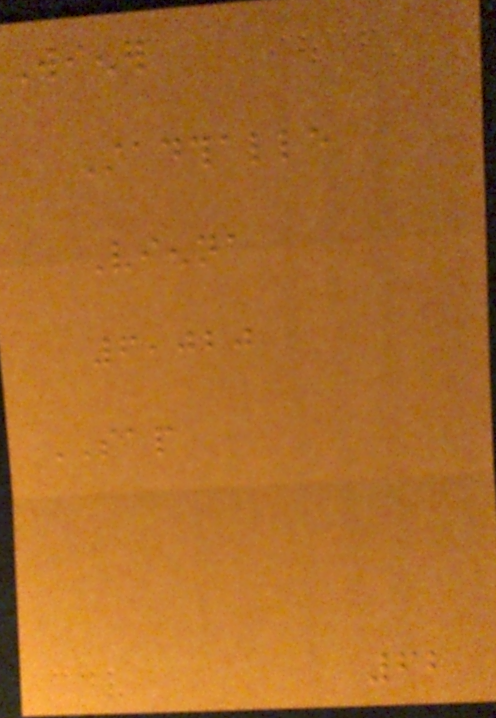Wiener
Stadthalle
Vienna
6,020
SAP
62
